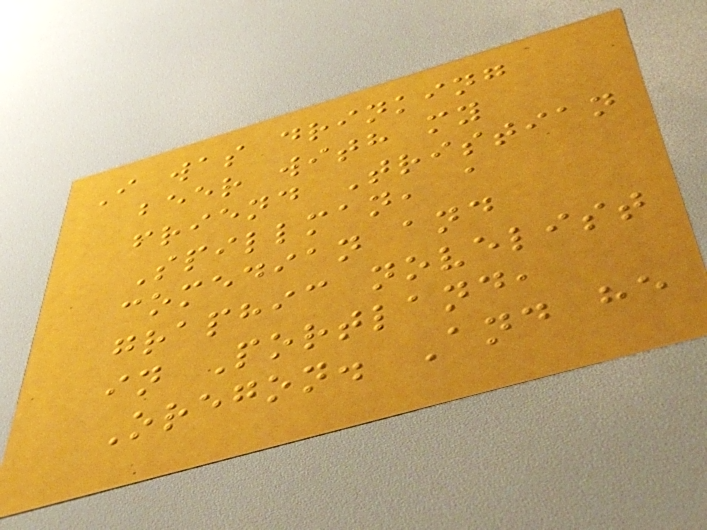I was drinking
beer with my
friend Tristian
Spillman, a
comedian and
graphic novelist
in Portland,
Oregon. And he
